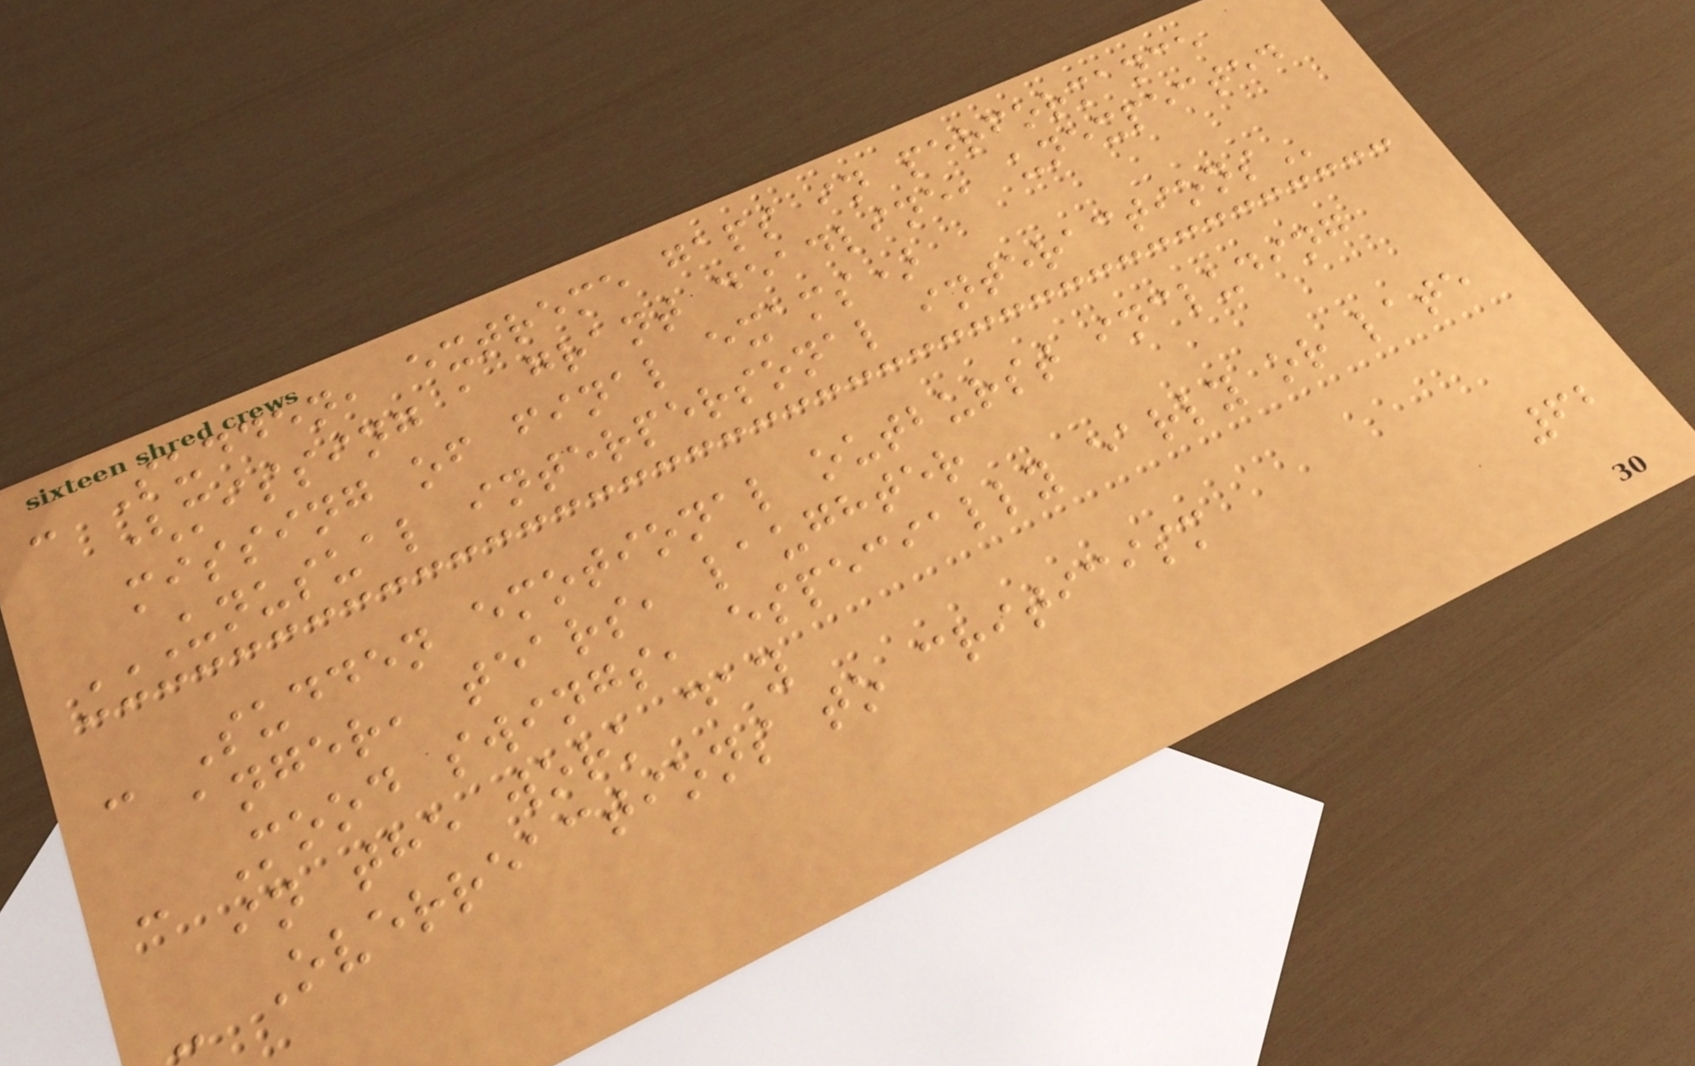- Sudden, extreme gaps in performance
(missing a grant deadline, unexpected
missing of final exams)
UNUSUAL INTERPERSONAL INTERACTIONS
- Sudden emotional outburst including
anger, tears, laughter
- Mood swings, especially early or late
in the work day
- Overreactions to criticism
62
